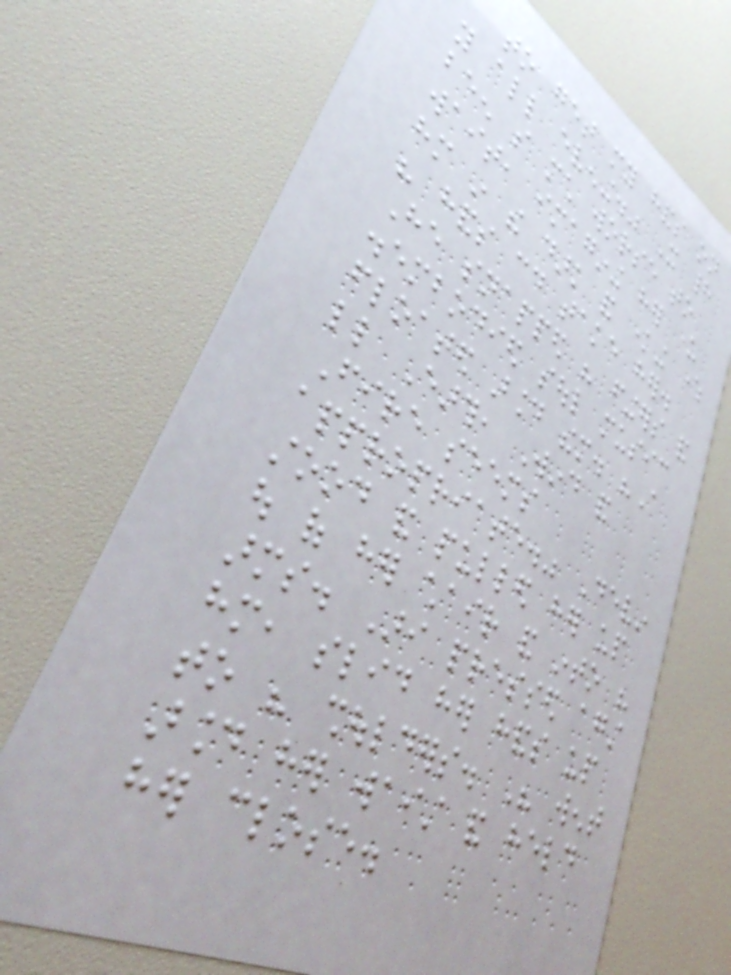to get my hands on
you all evening." It had
been so much worse to
wait, imagining her under
him in the dark and knowing where
his hands could take her.
He snapped his fingers and
disembodied soul music
floated around them. "A
little Earth, Wind and
Fire seems
appropriate." Devin
stood and pulled her up
out of her chair and into his
arms. Ari pressed against
him, slid her hands up
to his shoulders. His went
around her waist and held
her close.
